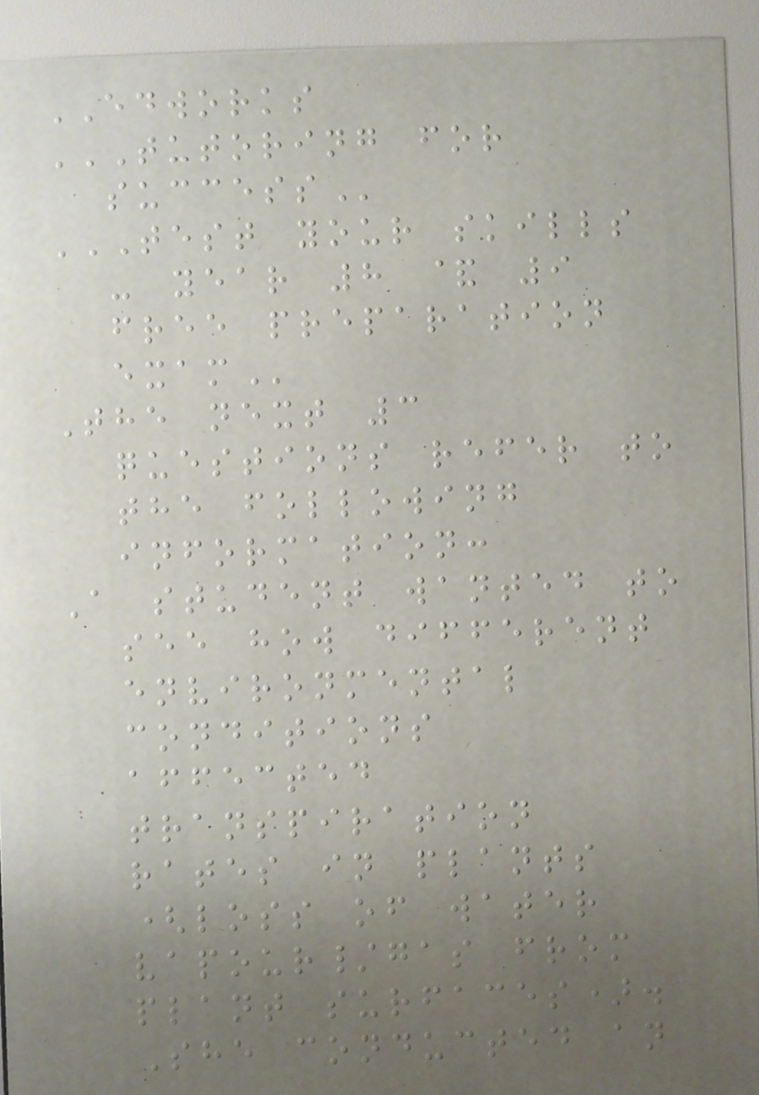EDWORKS
TUTORING FOR
SUCCESS
TEST YOUR SKILLS
- YEAR 8 & 9
FREE PREPARATION
EXAM
The next 3
questions refer to
the following
information:
A student wanted to
see how different
environmental
conditions
affected
transpiration
rates in plants
(loss of water
vapour/gas from
plant surfaces).
She conducted an
